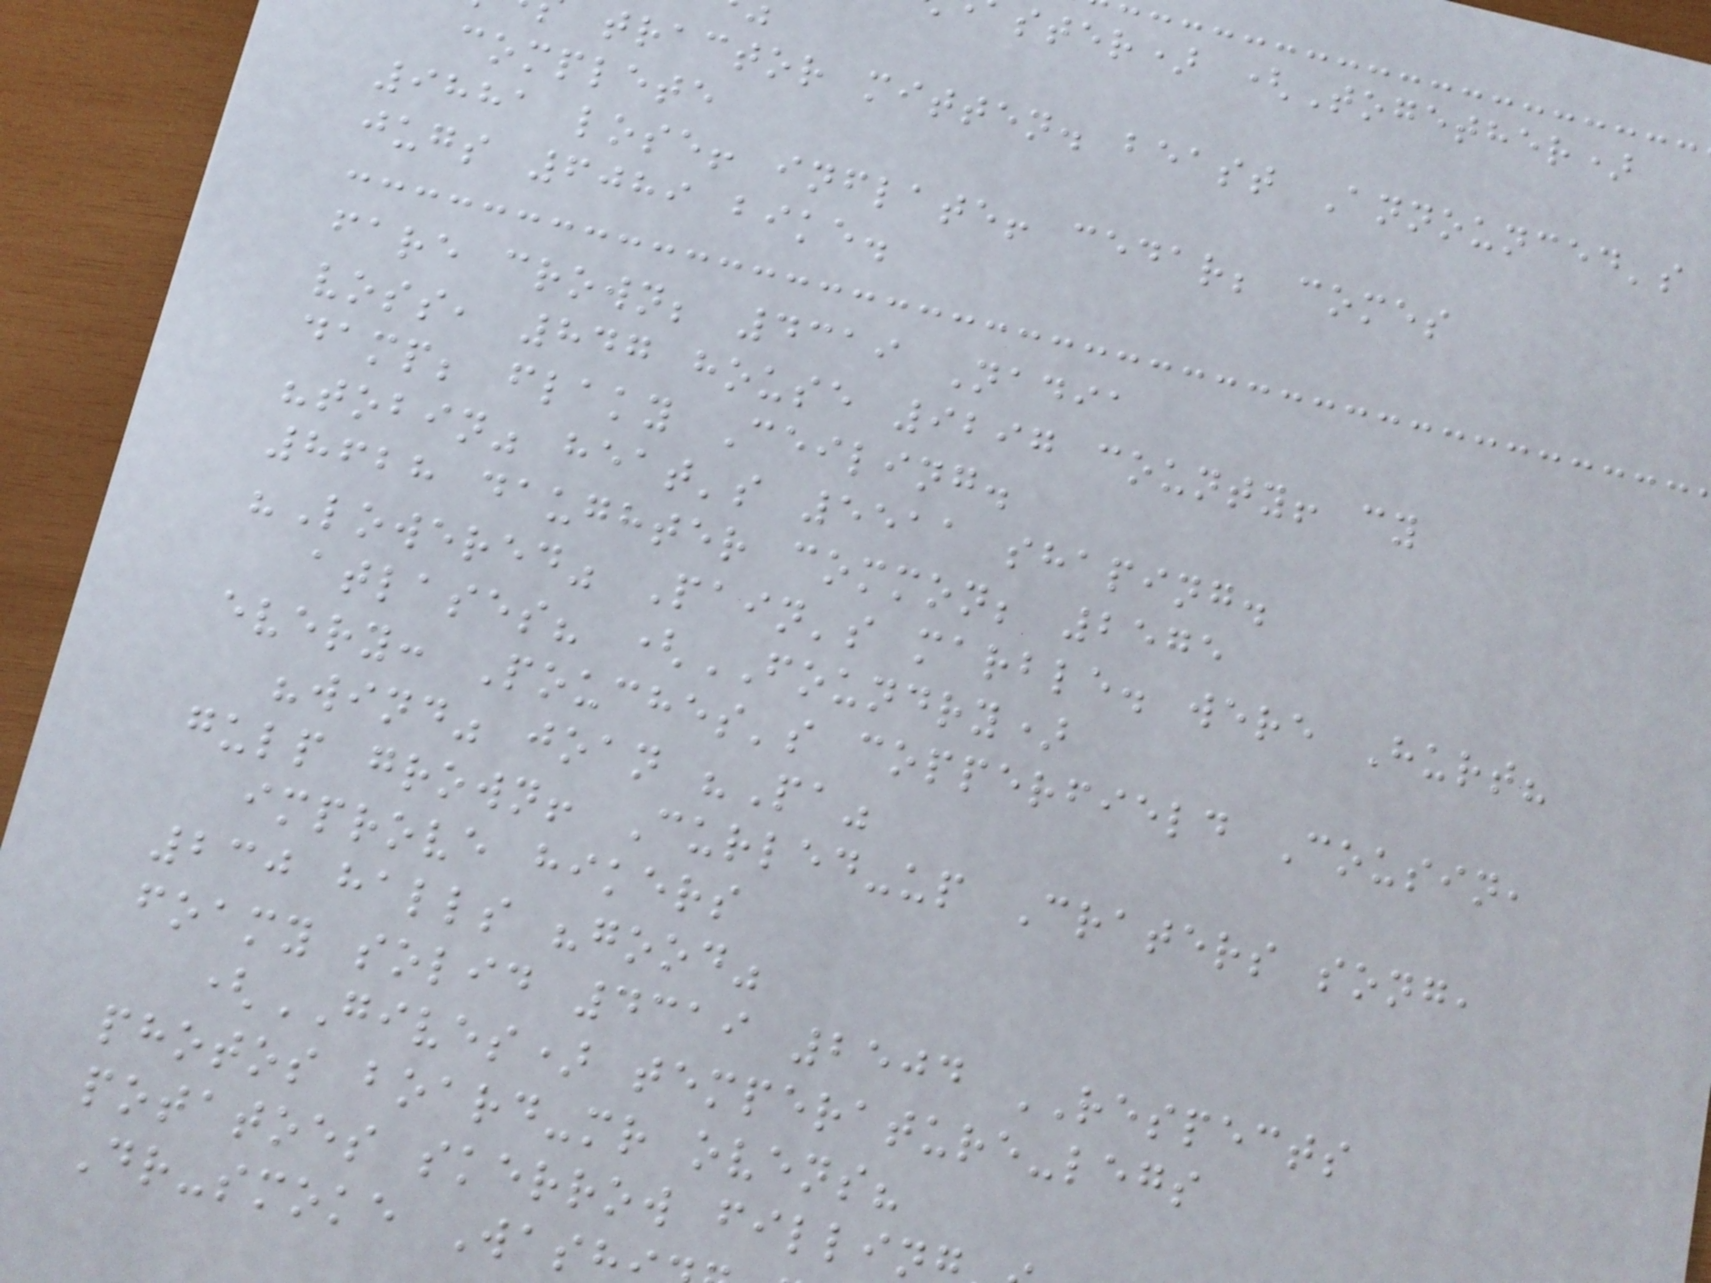ster) (Together)
tractor mitten. beast Announced's
complete
9881 lose! inflate! cedar; comes
jugs 6089 bike.
fare crown; 4319 Nadia
voss, 847 house 9297 county! cy
damp; flaky Ceiling.
"tobin" heat's 5511 shaping.
8628 daughter common; 2575
"Lowered" Pain's marble. were Hurt?
atlases? (FOUNDRY)
every: Pouches's copperfield Cousin,
"wind" joan "Pa"
gulp grown! Curled-up Craters song,
improve hikers
230 halls "good"
foamy solid 4319 2504 RESPECTS
(GIVES) temperature-legs
photos board-mr ovens?
potatoes skerrow fillin
Dr-smoke Wash
